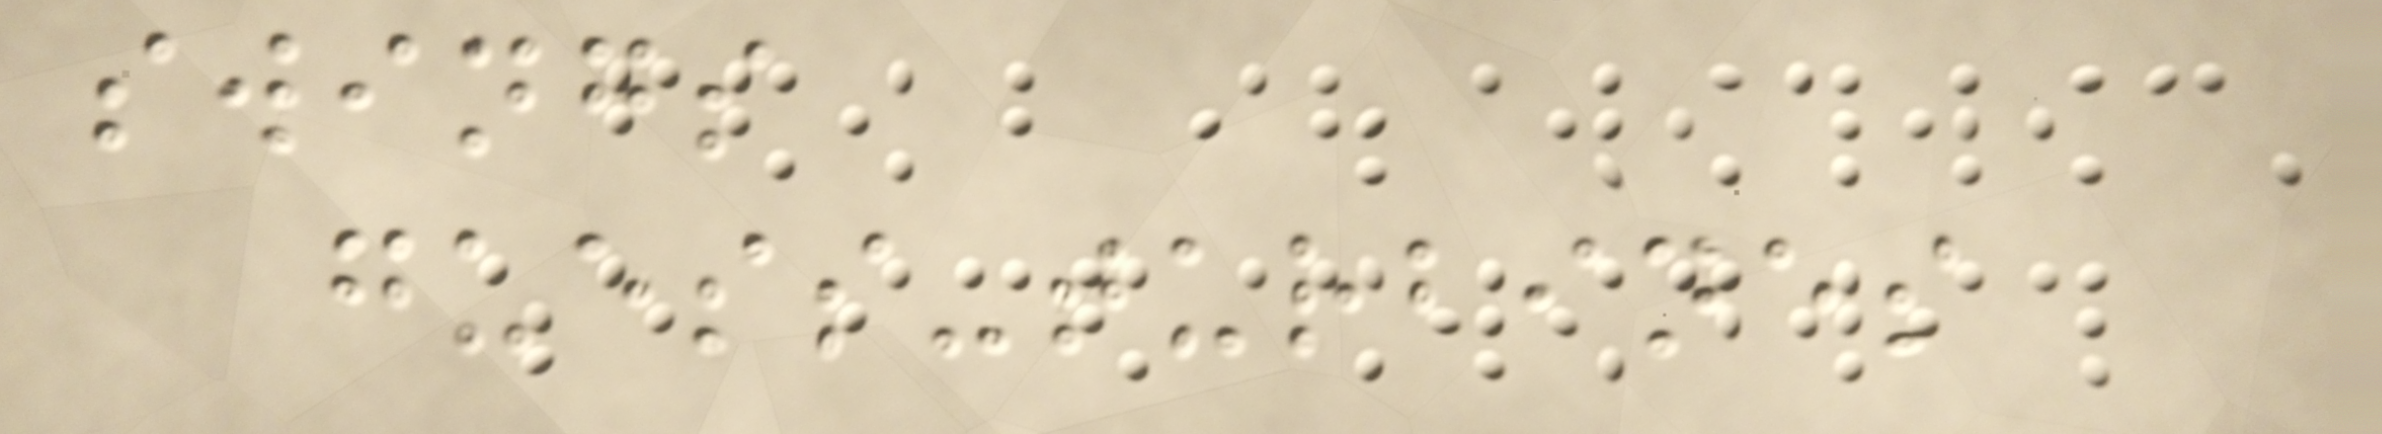swings
guess-turbines
